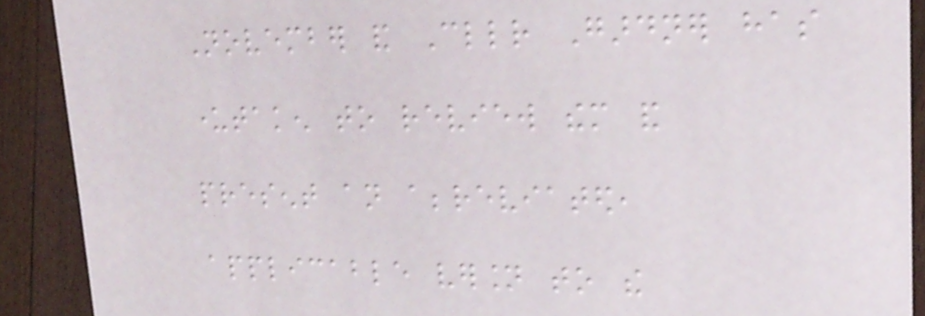November and Cllr Gardner has
undertaken to review them and
present an abbreviated,
applicable version to the
